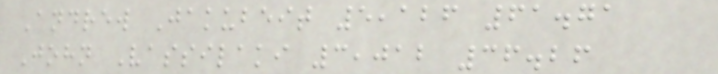Andrew Jakubeit 5,126 61.71
John Vassilaki 3,012 36.26
